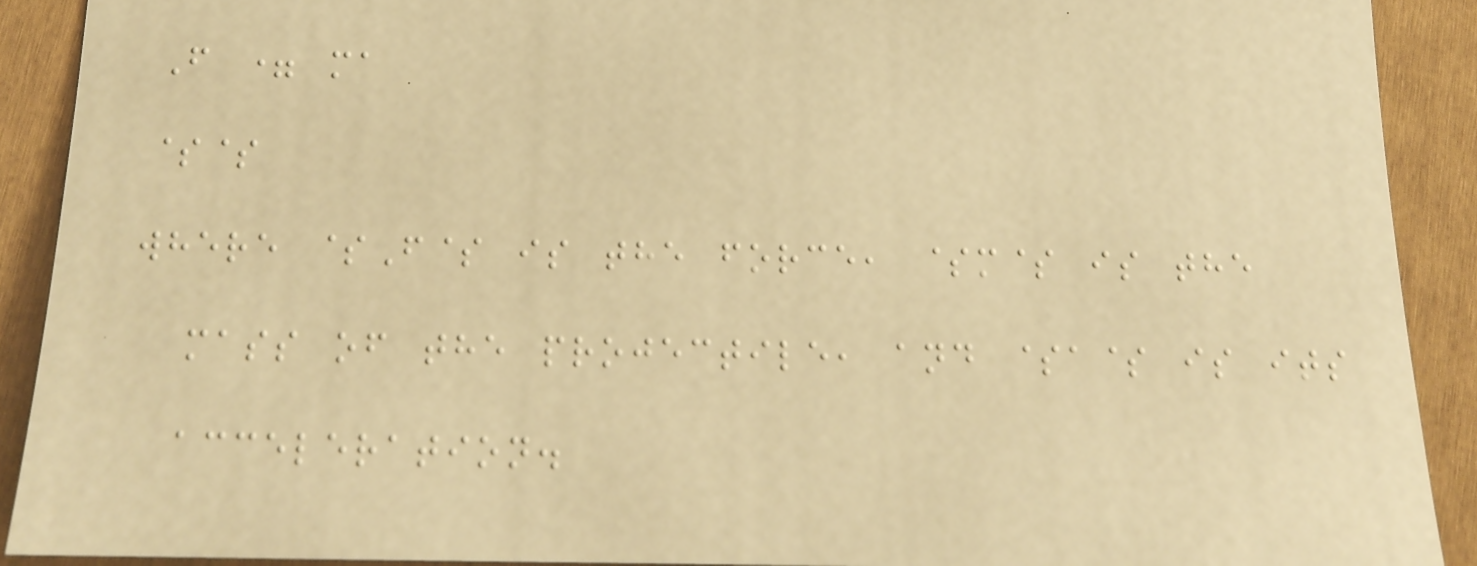F = ma
$$
where $F$ is the force, $m$ is the
mass of the projectile, and $a$ is its
acceleration.
